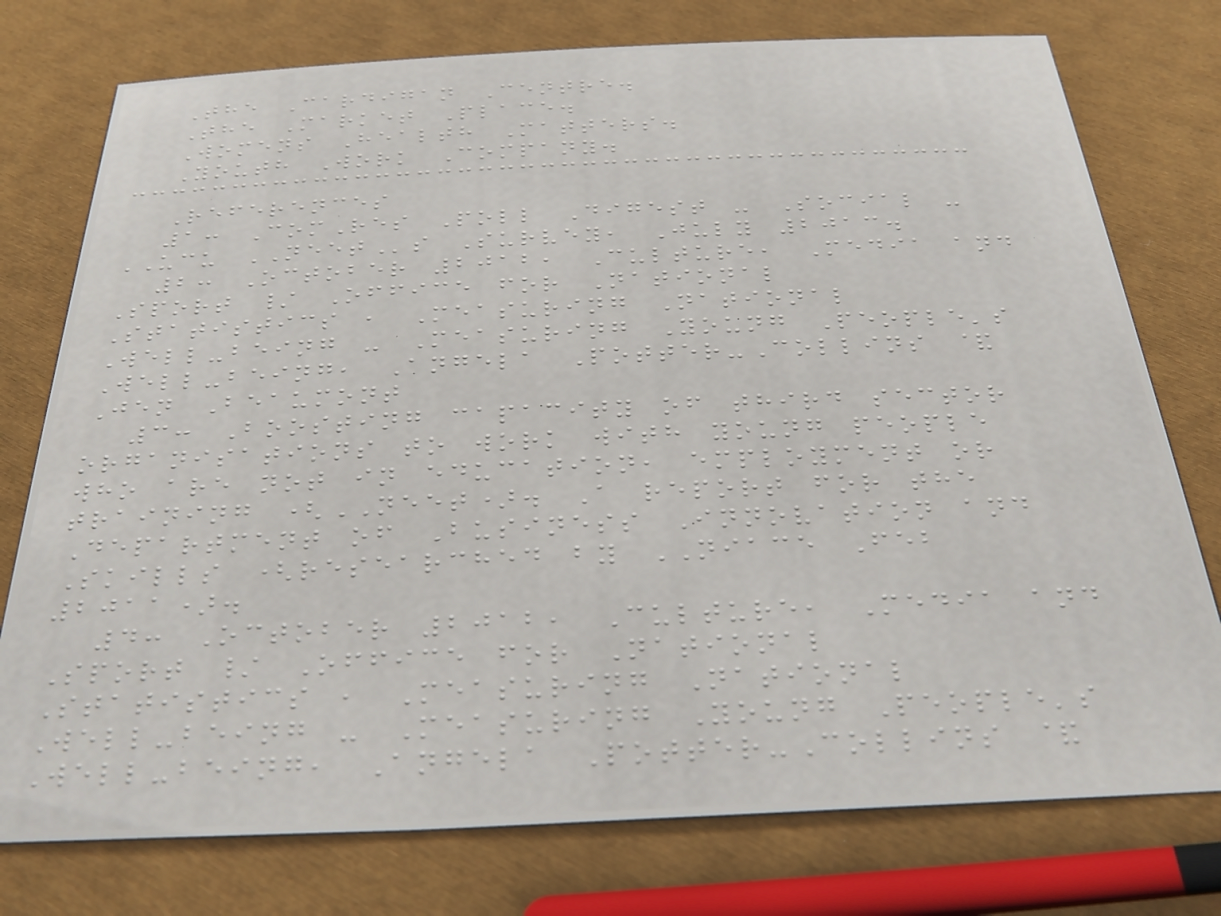The Cardigan Centre.
The Market Place.
Womens Health Matters.
Youth Work Company.
References
1: ComRes Poll Digest - Social -
UCU NEETs Survey, July 2013.
2: October 2012, Culture, Media and
Sport / Office for National
Statistics , Measuring National
Well-being - Measuring Young People's
Well-being, Angela Potter-Collins &
Jen Beaumont
3: Boosting capacity of third sector
organisations to work with young people
who are not in education, employment or
training (NEET). A report for the
Department of Business Innovation and
Skills (researched by NIACE Feb
2011).
4: October 2012, Culture, Media and
Sport / Office for National
Statistics , Measuring National
Well-being - Measuring Young People's
Well-being, Angela Potter-Collins &
